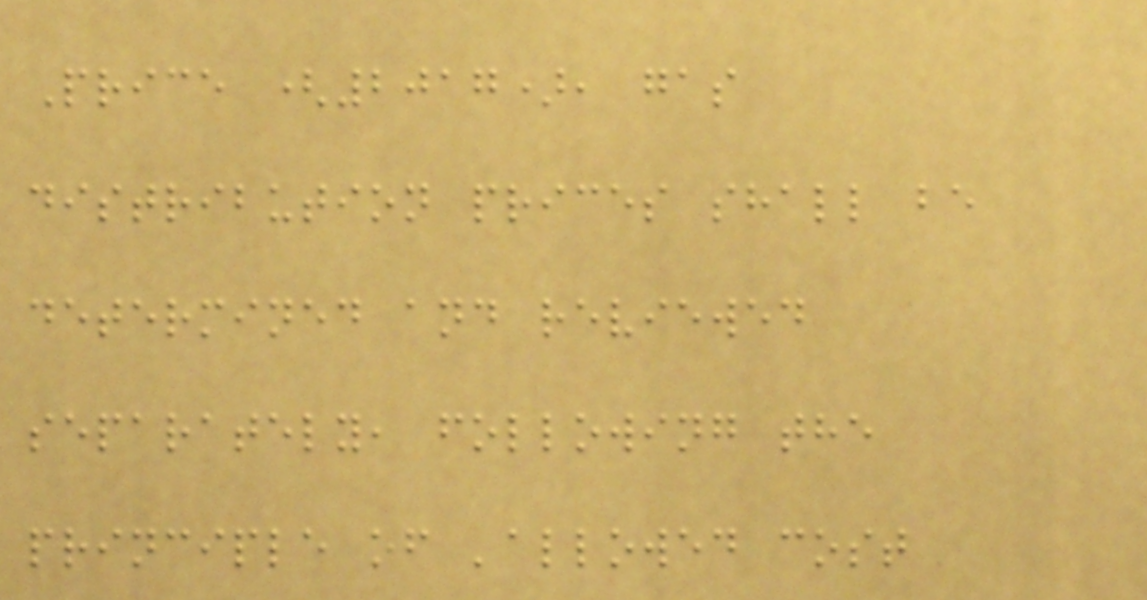Price (2017), gas
distribution prices shall be
determined and reviewed
separately, following the
principle of 'allowed cost
